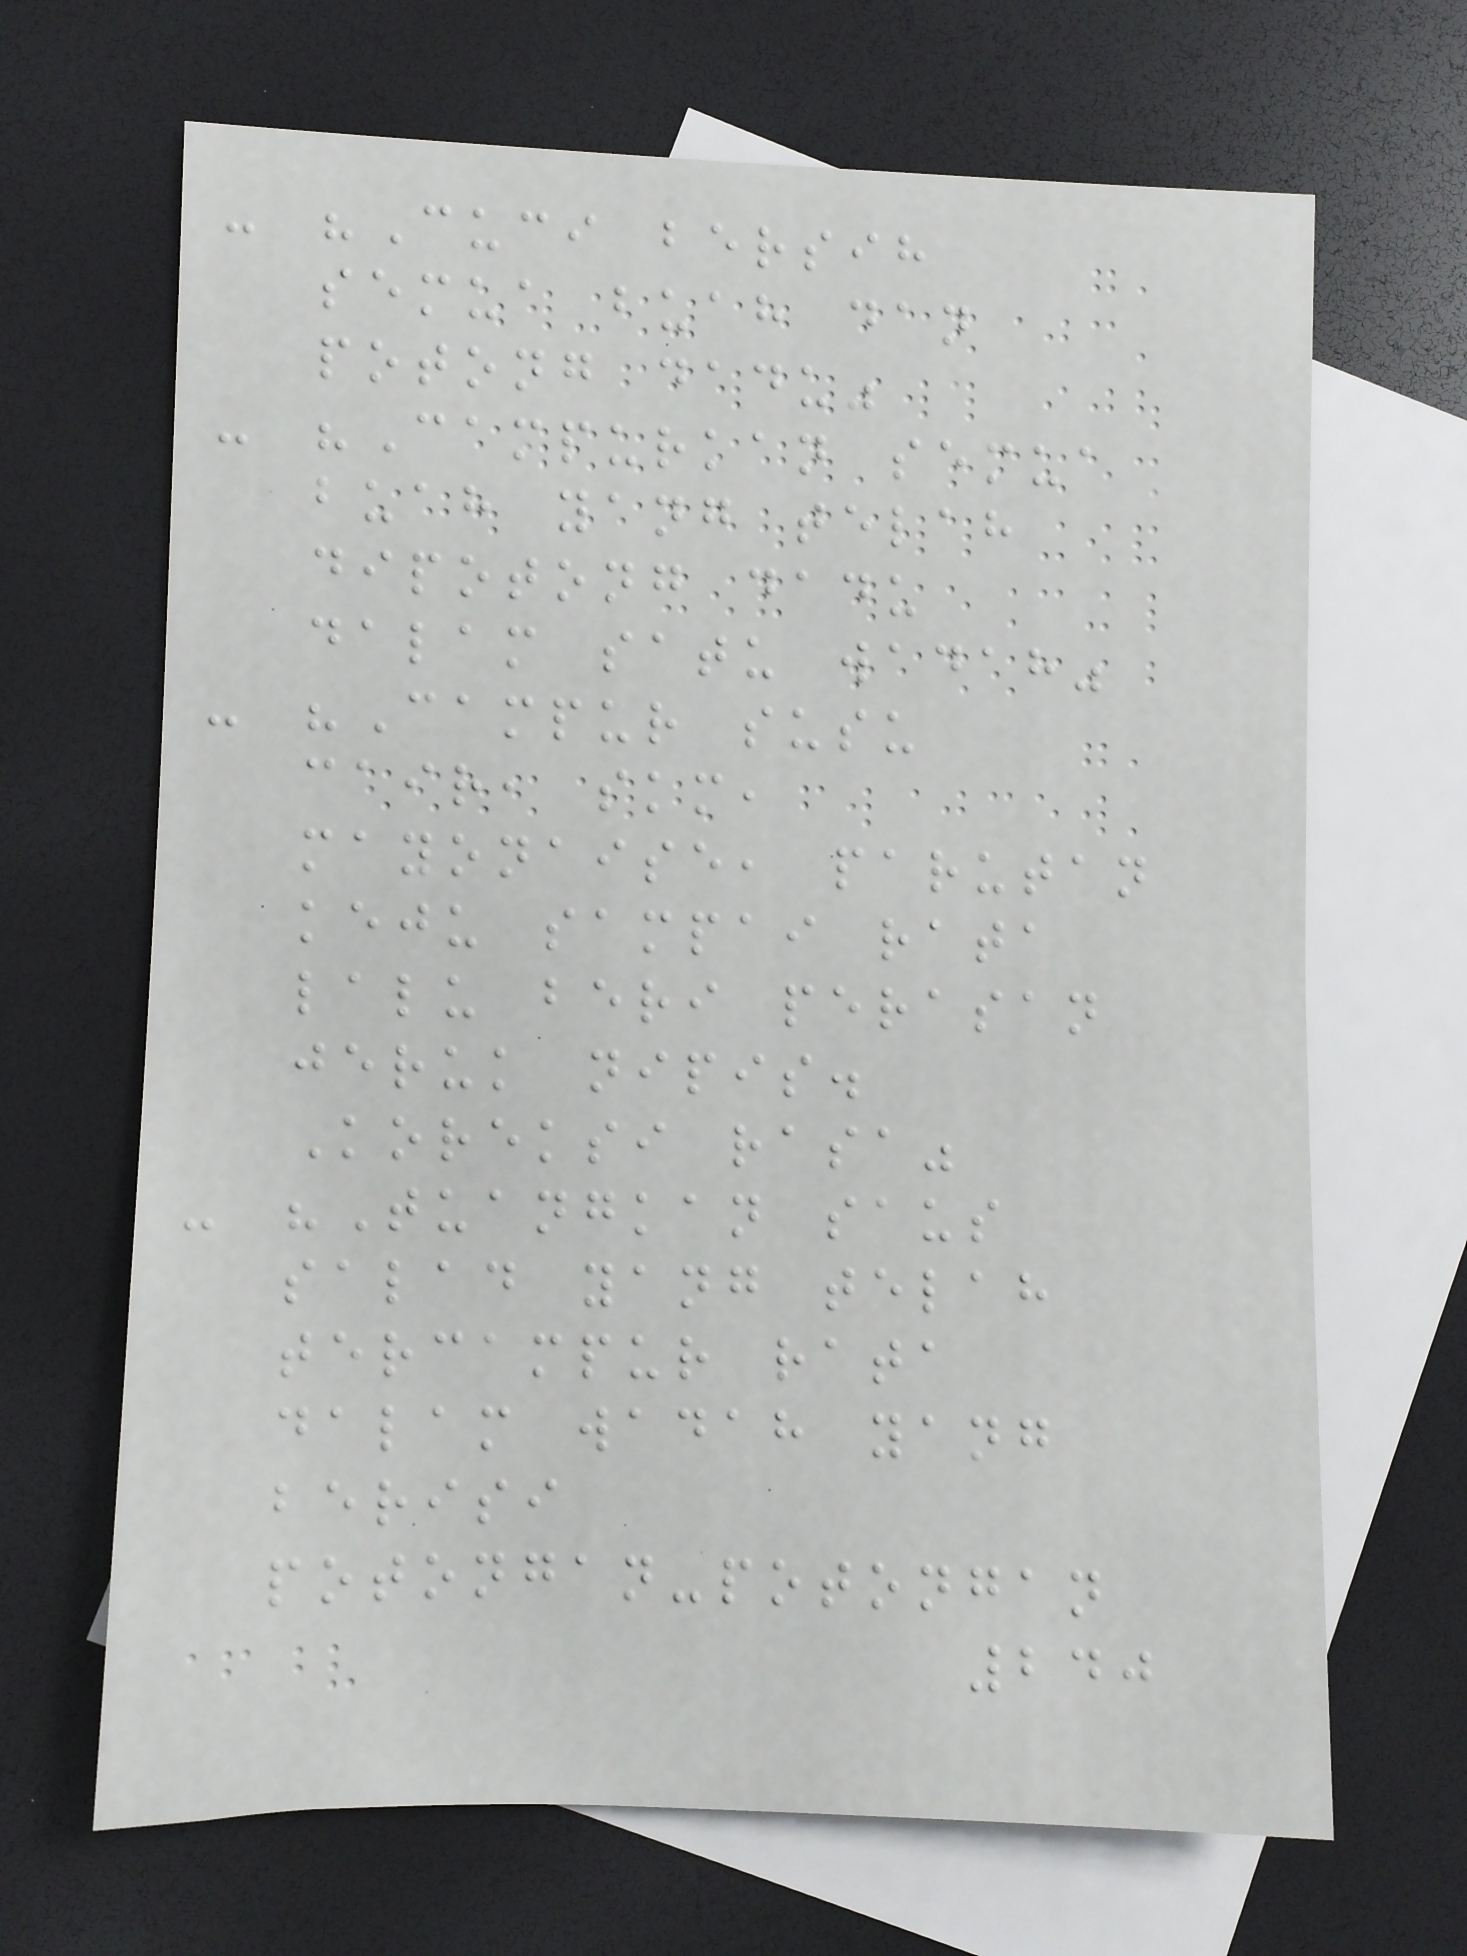- "Cuci bersih
semua buah dan
potong dadu"
- "Campurkan semua
buah yang telah
dipotong dadu
dalam satu wadah"
- "Campur susu
cair, skm,
mayonaise, parutan
keju sampai rata
lalu beri perasan
jeruk nipis.
Koreksi rasa"
- "Tuangkan saus
salad yang telah
tercampur rata
dalam wadah yang
berisi
potongan-potongan
240
